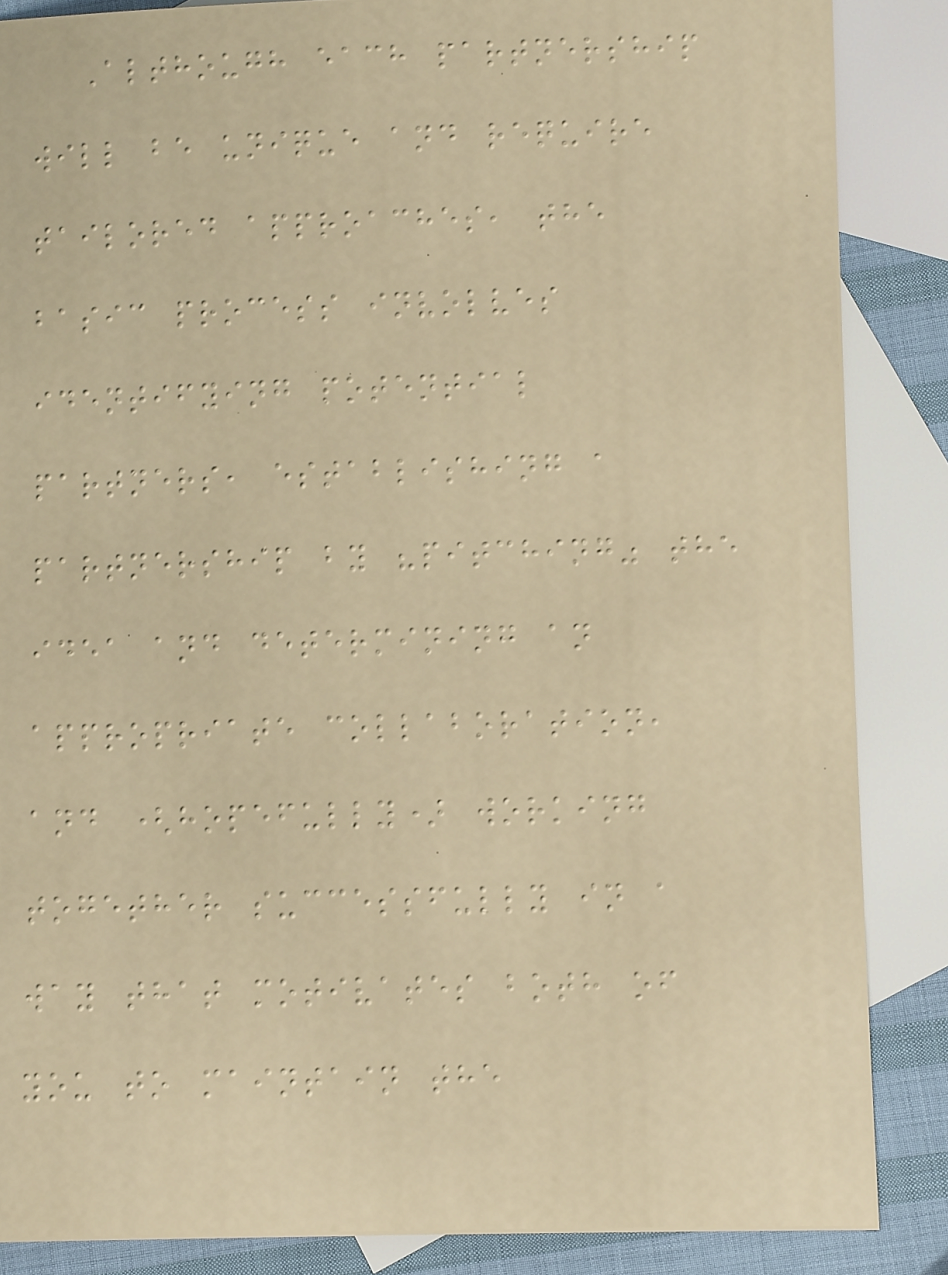Although each partnership
will be unique and require
tailored approaches, the
basic process involves
identifying potential
partners, establishing a
partnership by "pitching" the
idea and determining an
appropriate collaboration,
and (hopefully) working
together successfully in a
way that motivates both of
you to maintain the
